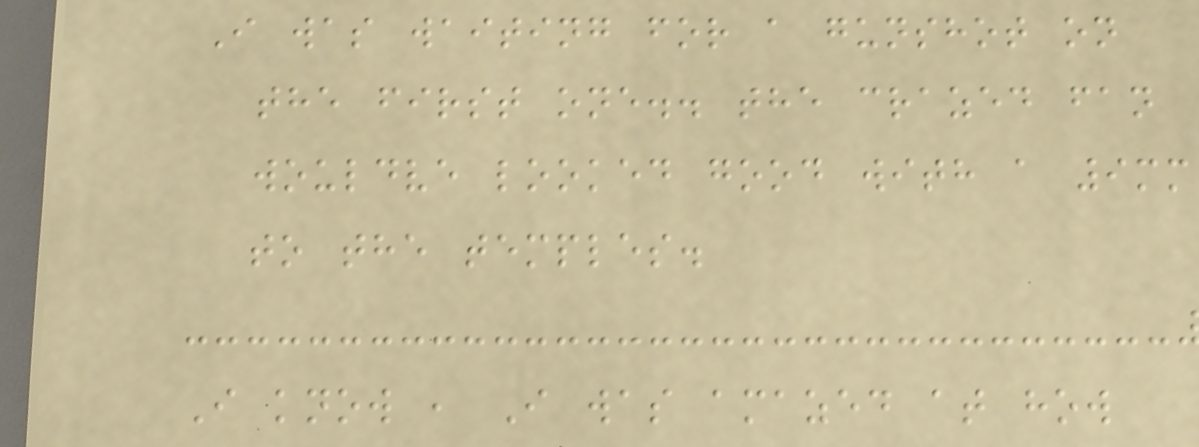I was waiting for a gunshot on
the first one.. the crazed fan
wouldve looked good with a 9mm
to the temples.
I know , I was amazed at how
